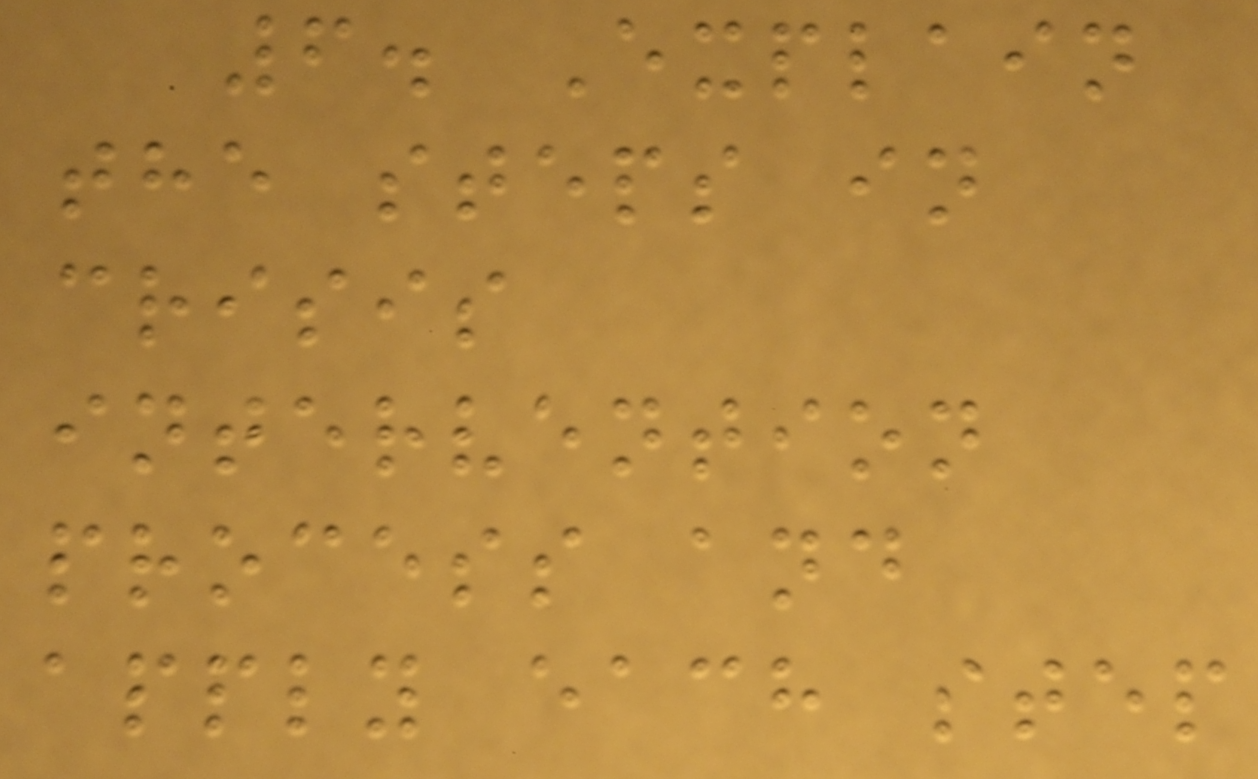6. Explain
the steps in
crisis
intervention
process and
apply each step
